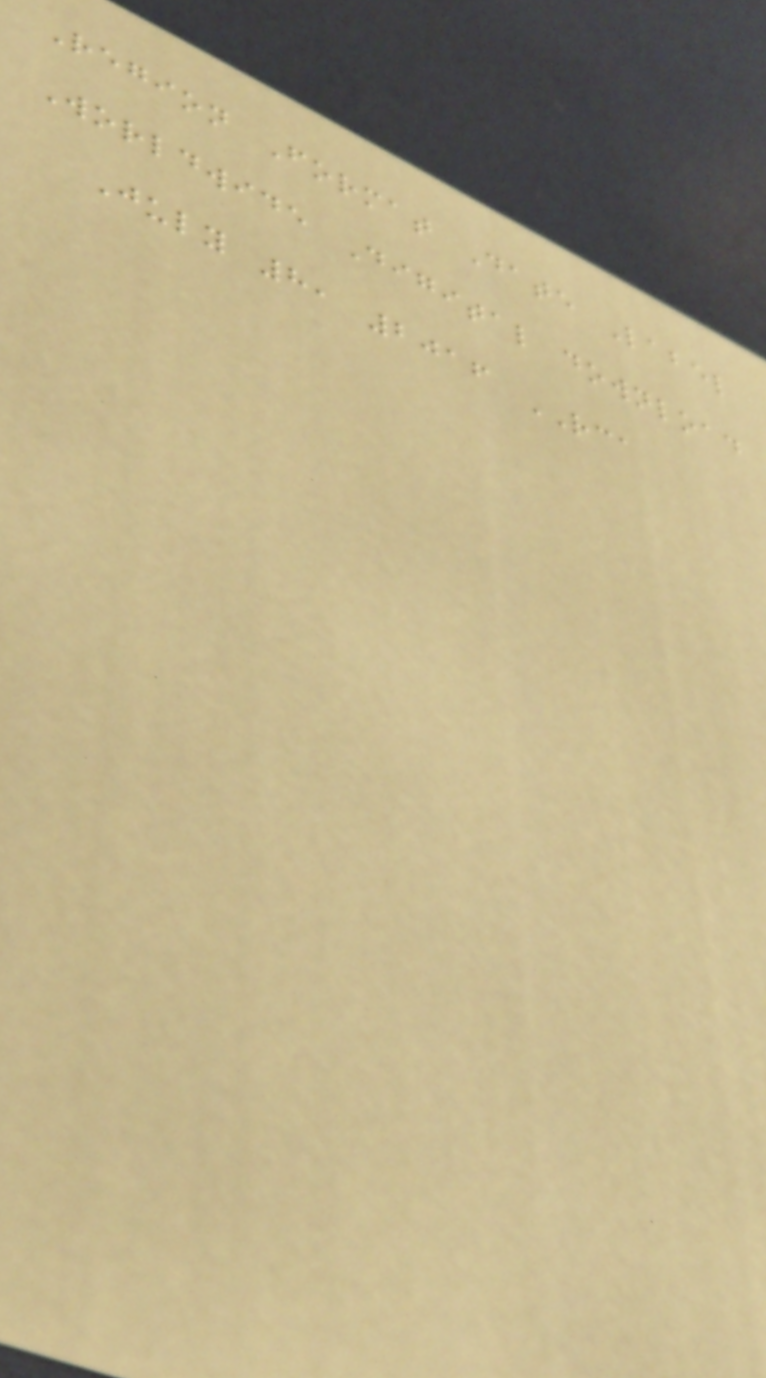Region Format Date Label
Worldwide Digital download
July 8, 2016 RCA
